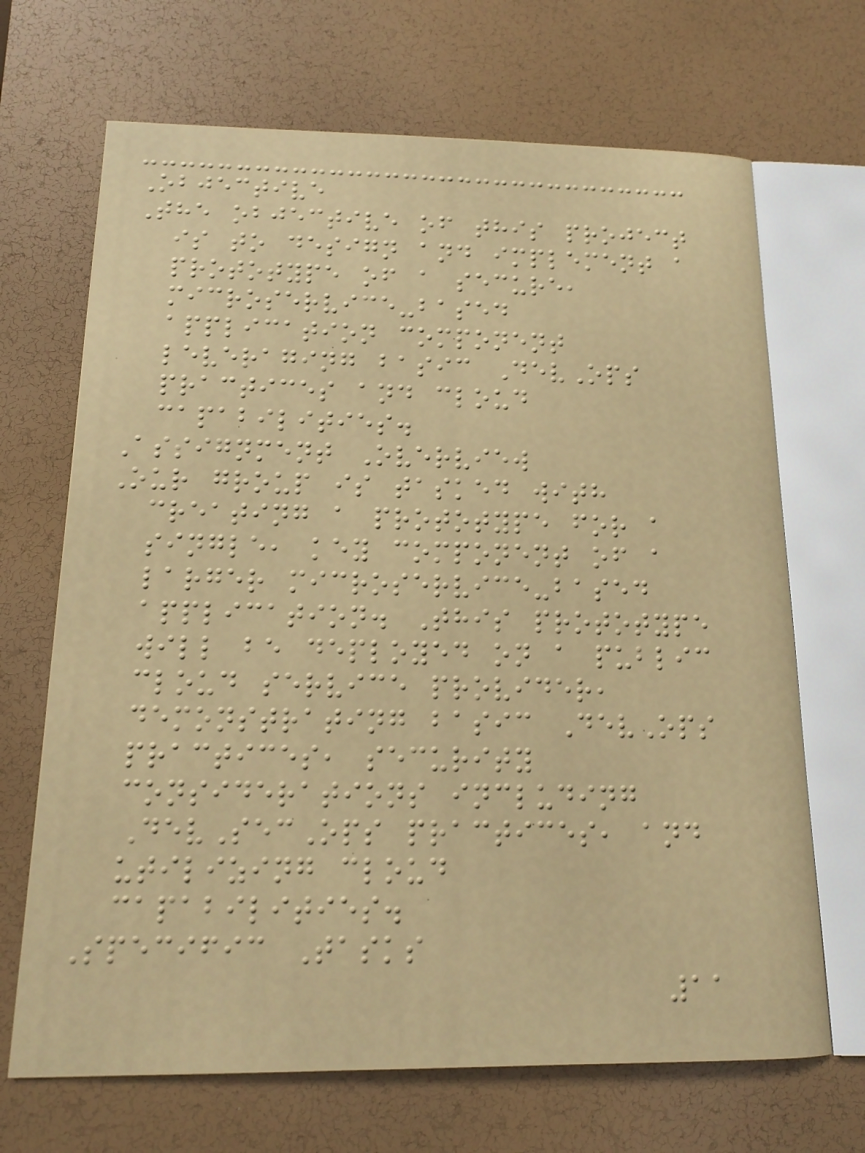Objective
The objective of this project
is to design and implement a
prototype of a secure,
microservice-based
application component
leveraging basic DevOps
practices and cloud
capabilities.
Assignment Overview
Our group is tasked with
creating a prototype for a
single, key component of a
larger microservice-based
application. This prototype
will be deployed on a public
cloud service provider,
demonstrating basic DevOps
practices, security
considerations including
DevSecOps practices, and
utilizing cloud
capabilities.
Specific Tasks
11
